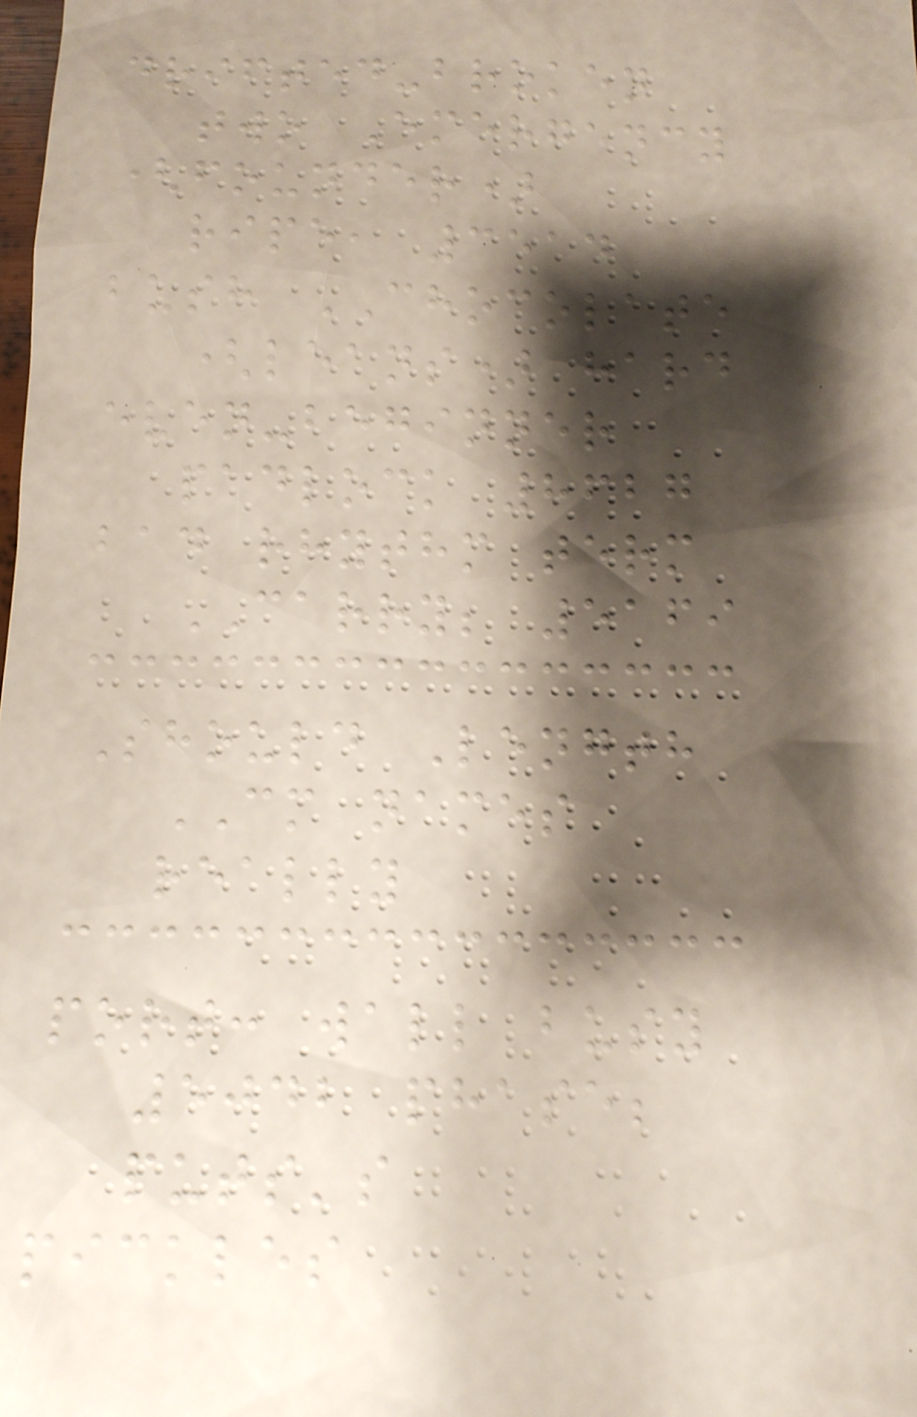drifted-broken
two Emergency
(founder)
ripe, 3514
bush CHOCOLATE
(leans) hard
even-beginner
padlock 8627
bad rhythm term
CARRY; 5169
Should Length
CM names
really
port: wall busy
5042 phase;
puts's
pickles
